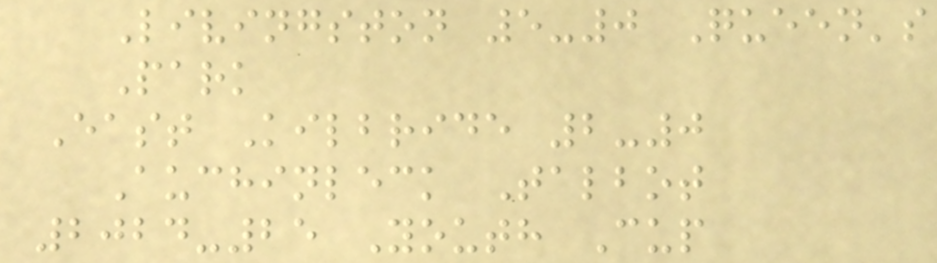Livingston 5-0 Queen's
Park
East Kilbride 2-0
Auchinleck Talbot
2024-25 Youth Cup
